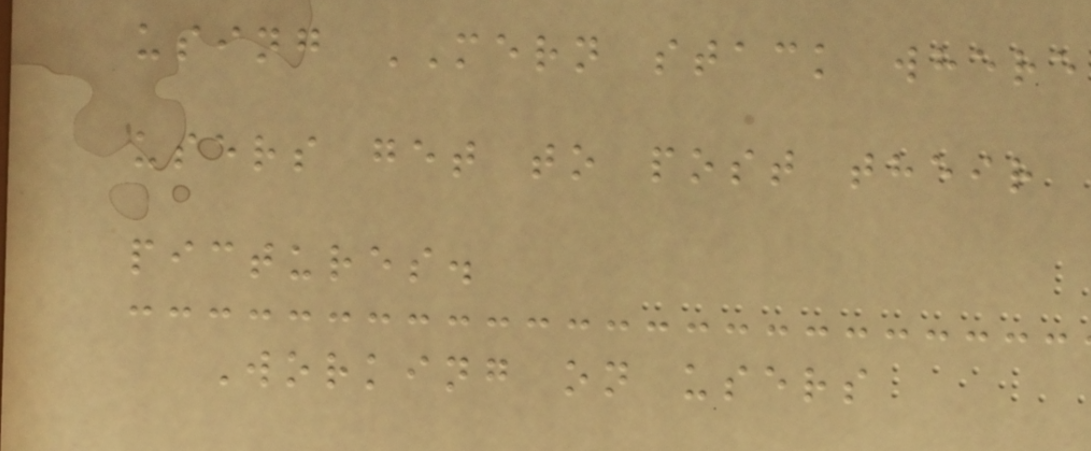using MERN stack where
users get to post their
pictures.
Working on users
